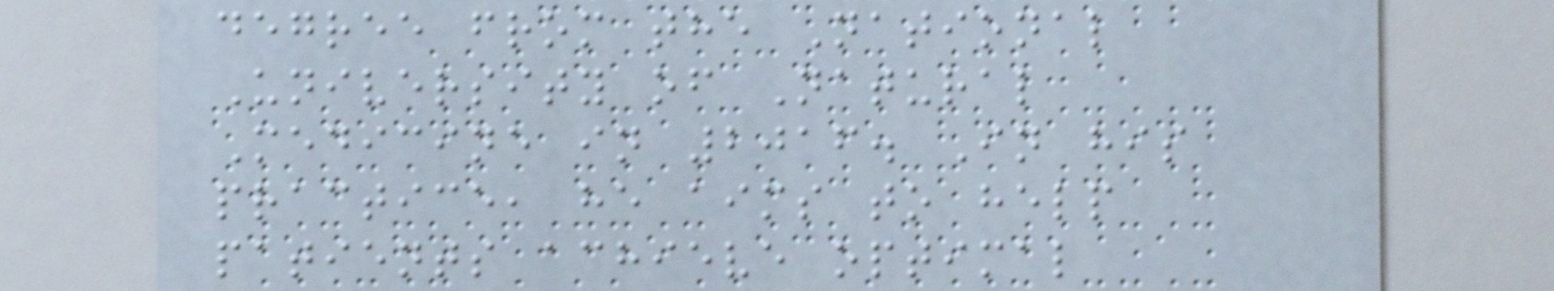degree from the National
University of Natural
Medicine in 2016. In his
practice, he aims to help
patients achieve optimal
